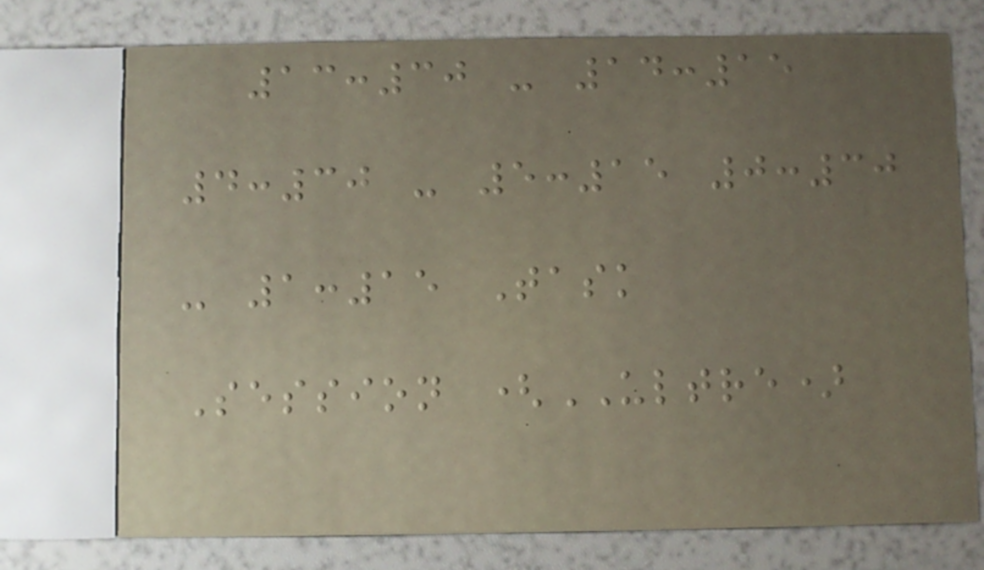13:30 - 14:15
4:30 - 5:15 0:30
- 1:15 Task
Session (ULTRE)
